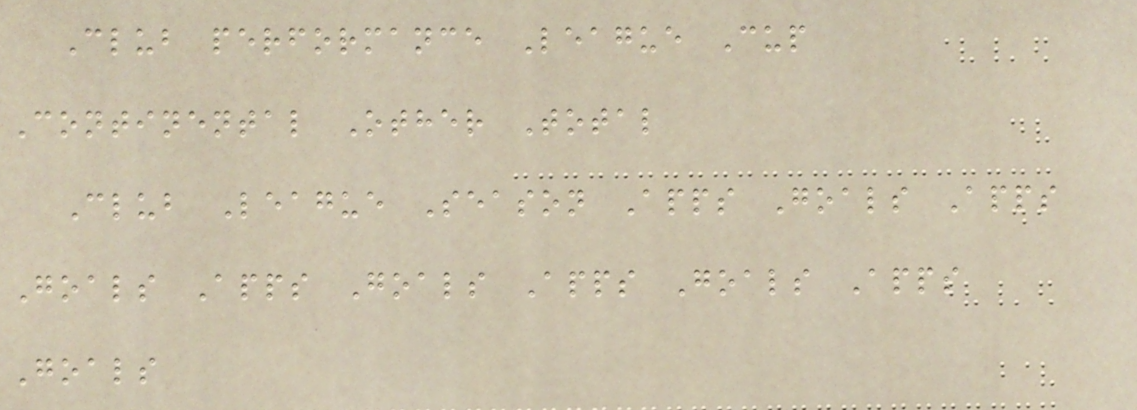Club performance League Cup
Continental Other Total
Club League Season Apps Goals Apps
Goals Apps Goals Apps Goals Apps
Goals
